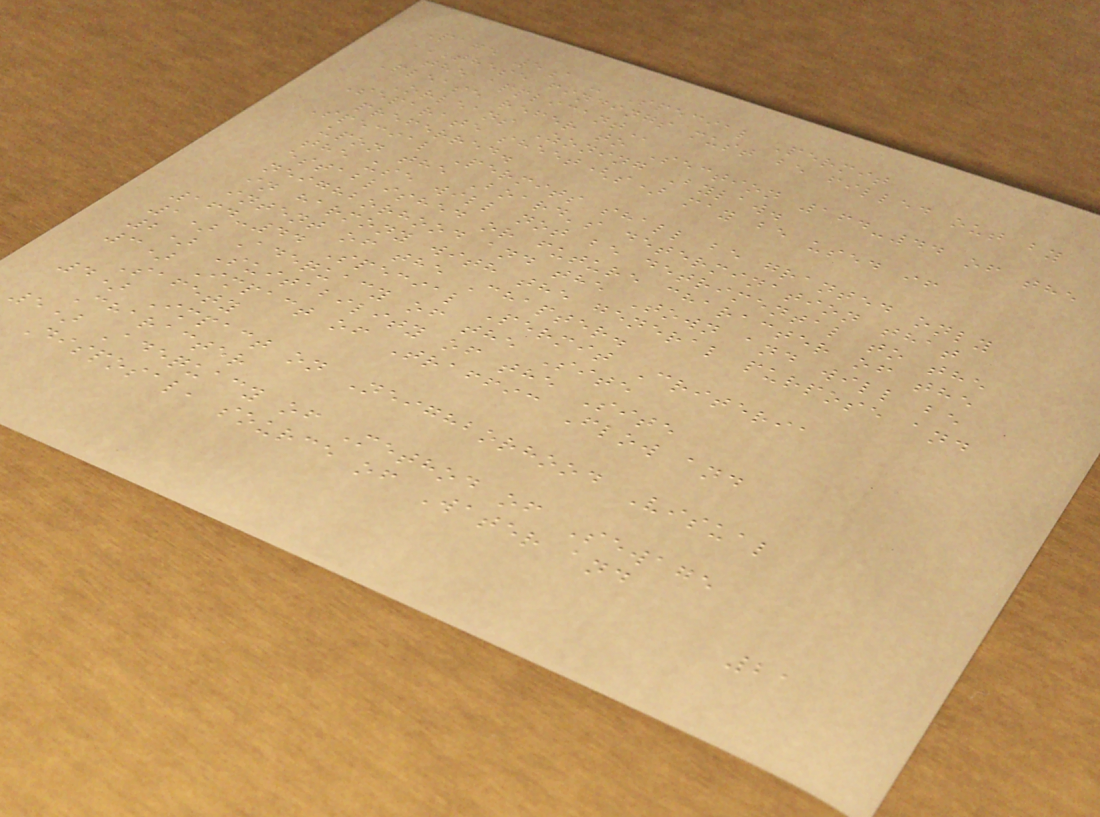Page 5a - Special Permit
THESE FINDINGS MUST BE FILLED OUT BY
THE APPLICANT
Please refer to Section 164-44 of the
Orleans Zoning Bylaw.
Separate sheet(s) may be used if
preferred.
Special Permits shall be granted only
upon the Board's determination that
the use will not be detrimental to the
established or future character of the
neighborhood and the Town and will be
in harmony with the general purpose and
intent of the Chapter.
164-44 Special Permit Criteria
1) Adequacy of the Site
2) Suitability of the Site
3) Impact of Traffic Flow and
Safety
4) Impact on Neighborhood Visual
Character
5) Adequacy of Method of Sewage
Disposal, source of Water and
21
